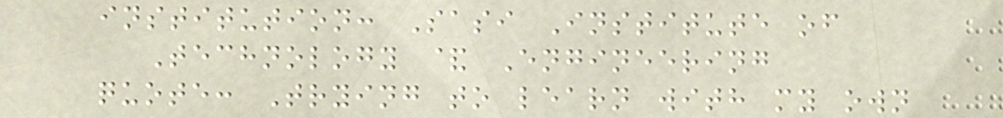institution: Sasi Institute of
Technology & Engineering
quote: Trying to learn with my own
